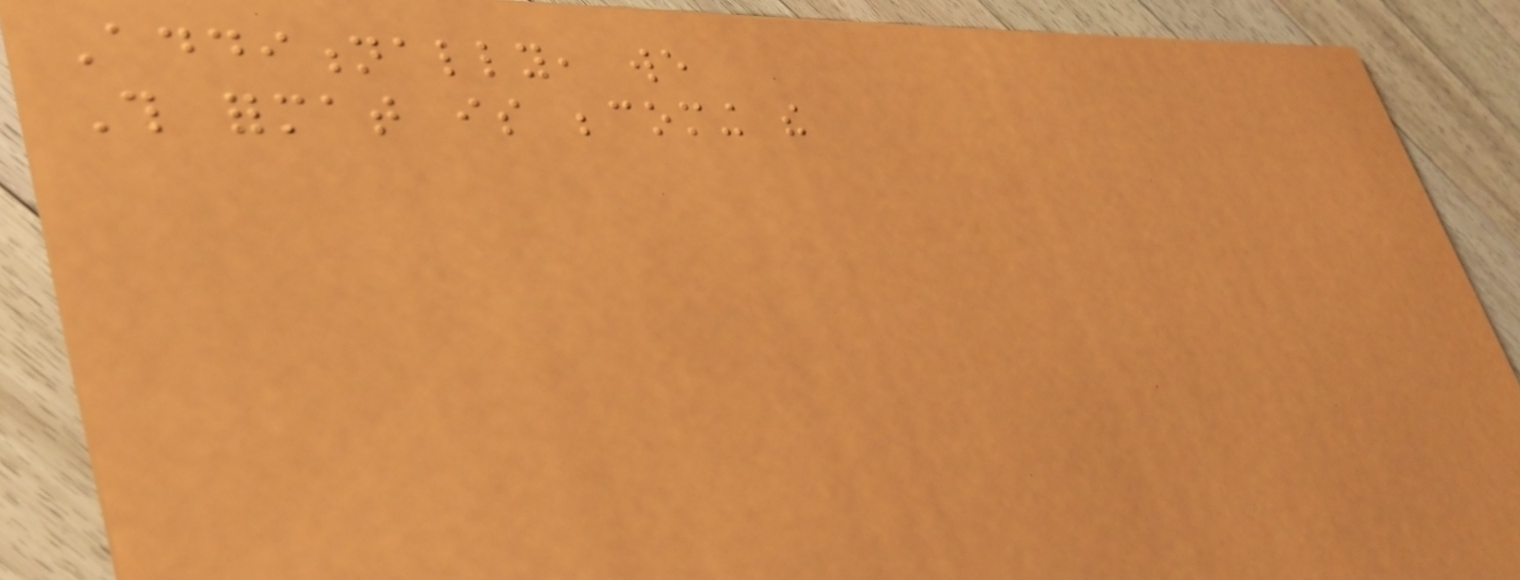Additionally, we
This format is becoming the
